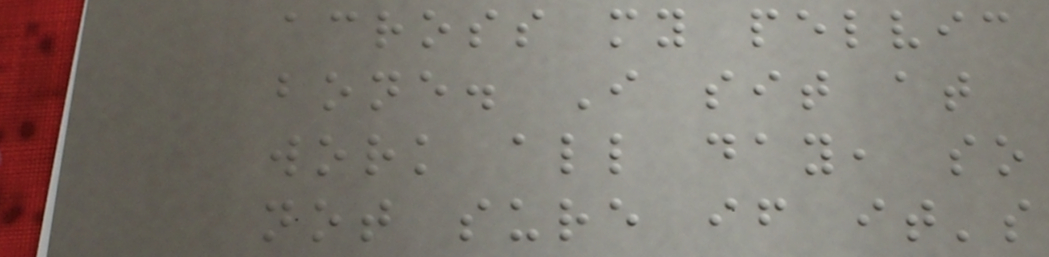across my pelvic
bone. I sit at
work all day, so
not sure if it's
